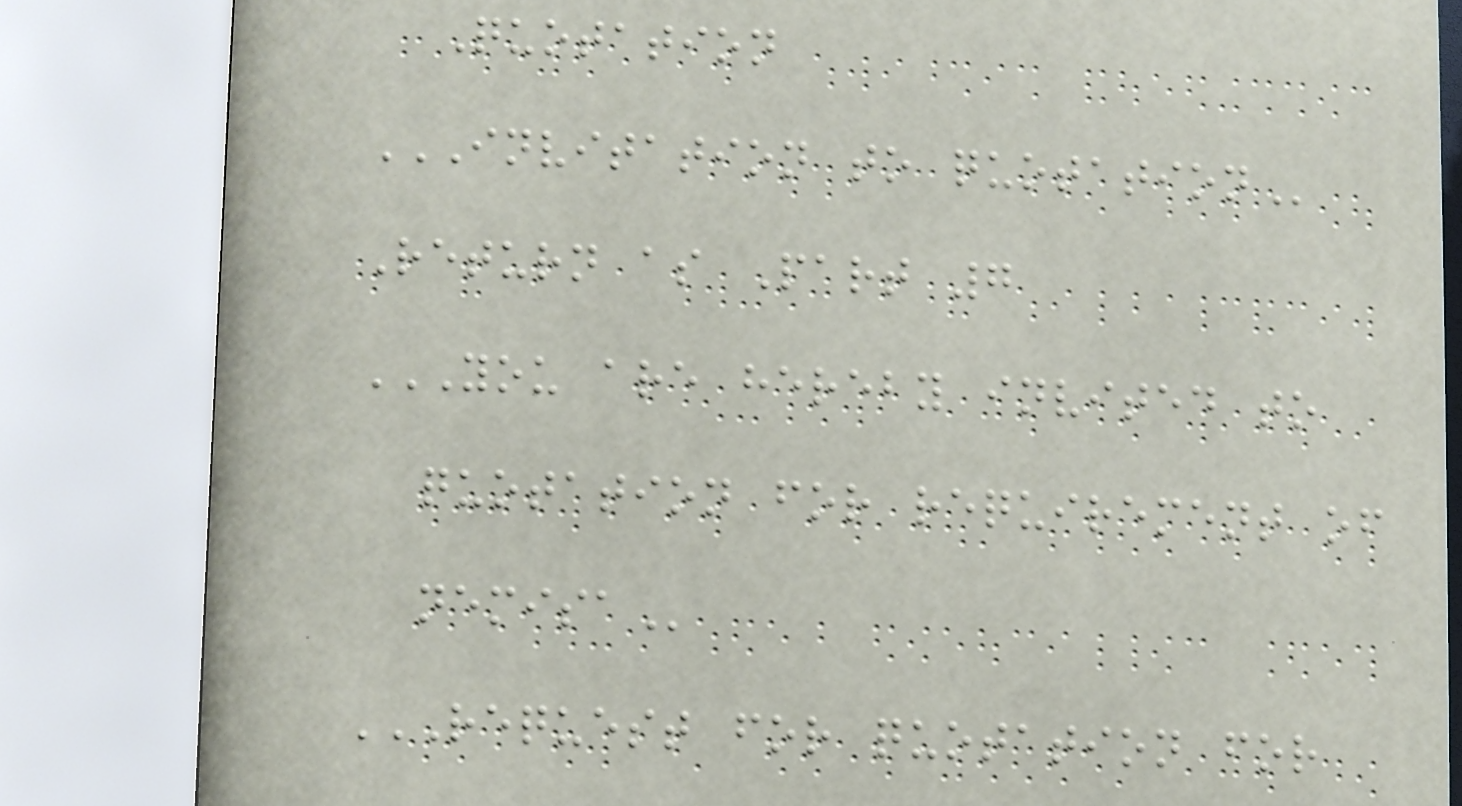Quotation
INVITATION TO QUOTATION
Return as Part 7
YOU ARE HEREBY INVITED TO
QUOTATION FOR REQUIREMENT OF
NEMISA
REQUEST FOR QUOTATION FOR
